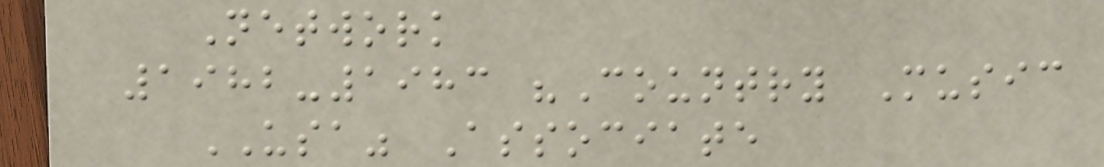Network
1982-1983 "Country Music
USA" Associate
